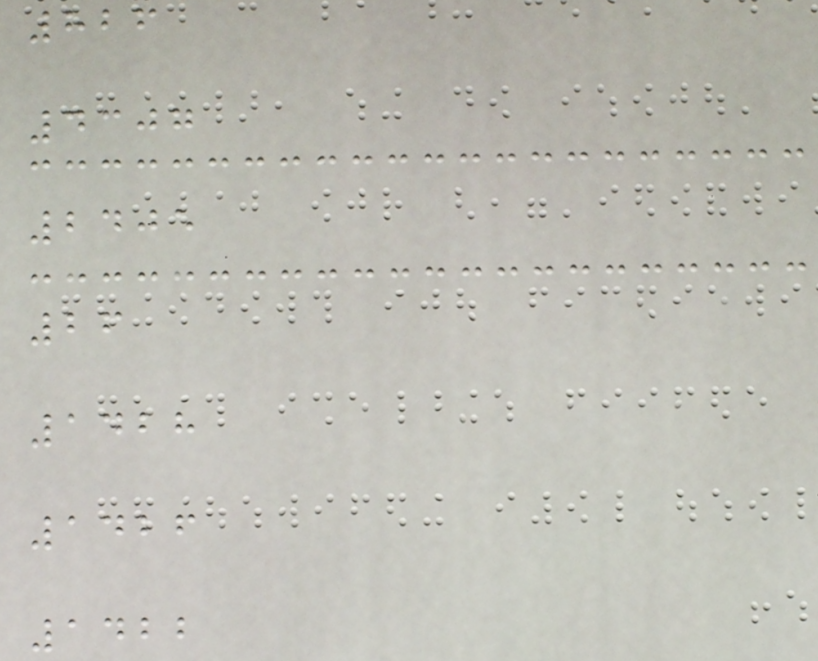826
4307
2405
26
1428
1426
1422
